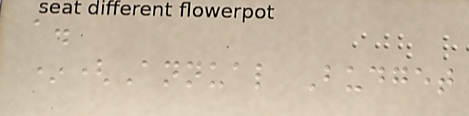a.
*(Annual Budget
